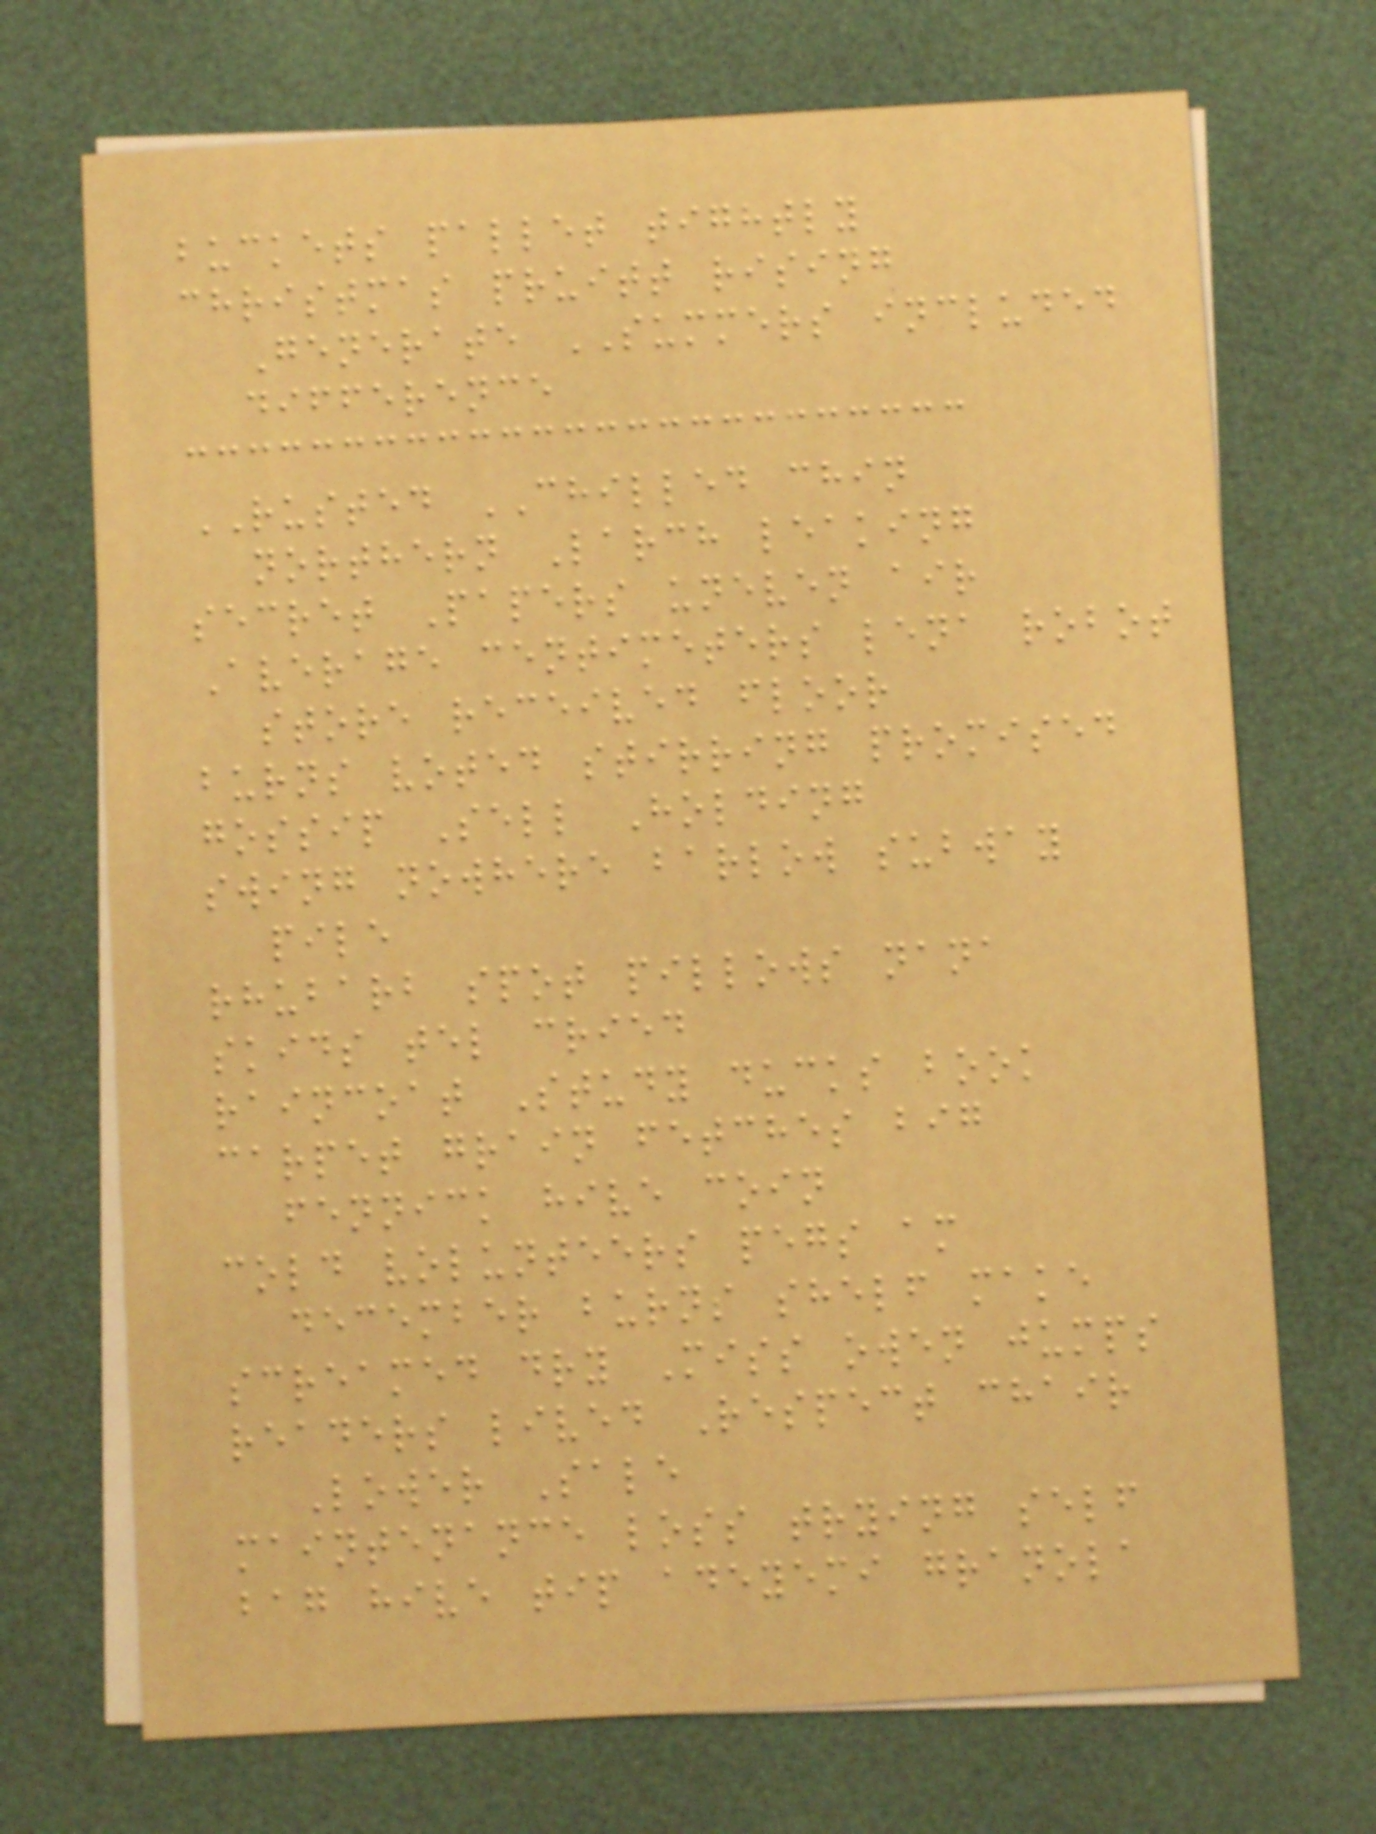buckets pallet tightly
christmas pruitt rising
Generate SUMMERS included
difference
RUSTED CHILLED chin
northern Larch leaking
secret Papers uneven air
Average centimeters lena robot
store received floor
burns voted stirring promised
gossip Sell Holding
swing nowhere barlow subway
pile
rhubarb spot pillows nana
skids tel cried
raincoat Study ducks book
carpet grain fetches big
fennick hive coin
cold volunteers pegs am
december burns shelf make
screamed dry Miss owen jumps
readers lived Respect chair
Lower Sale
maintenance loss trying self
bag hive tip adeyemi granola
